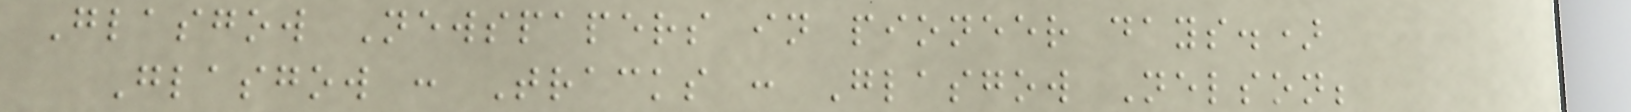Glasgow Newspapers in pioneer days.)
Glasgow : Tracks : Glasgow Nelson;
